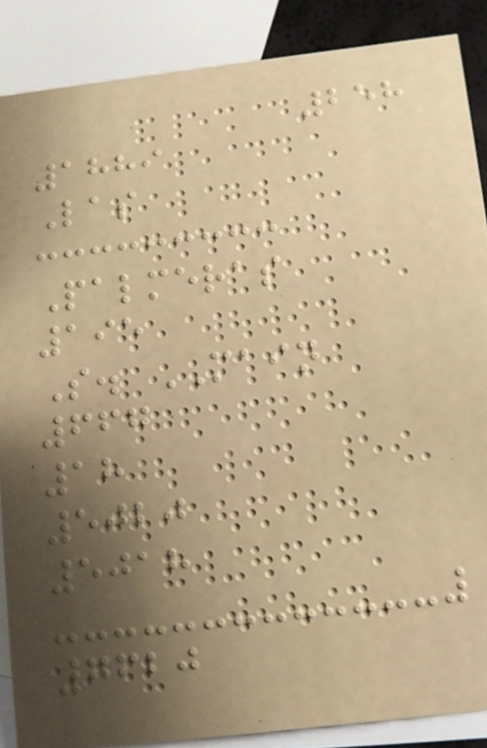258
1889
Las
Palmeras
195
S. MAIN
667
18
5020
5018
7620
